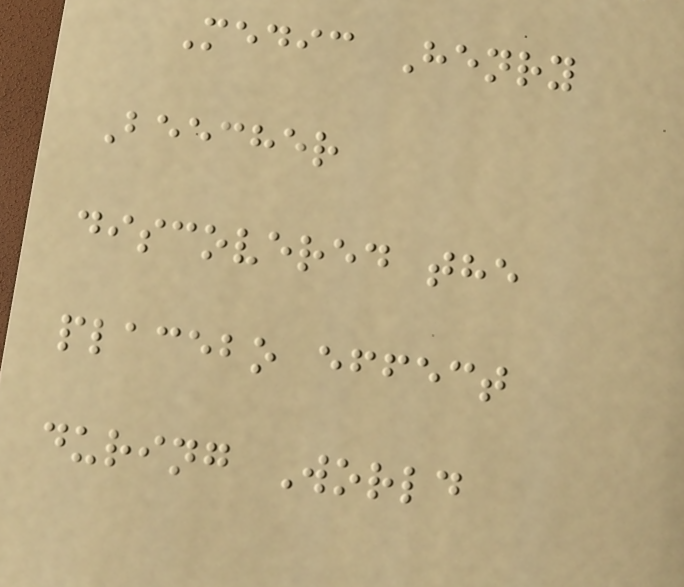Medic Henry
Beecher
discovered the
placebo effect
during World
